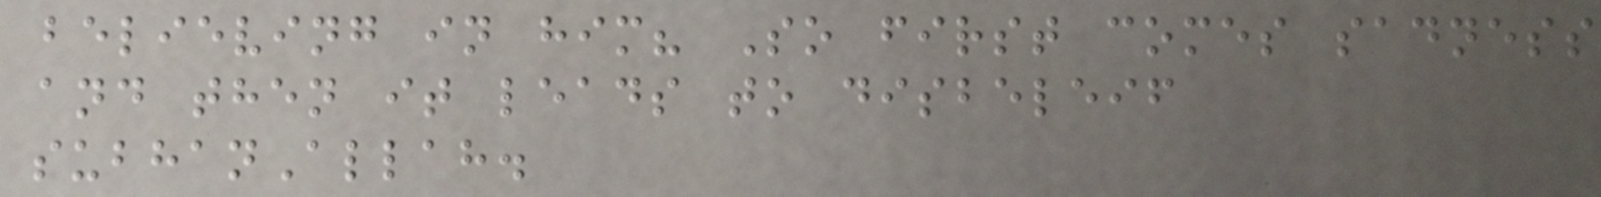believing in him? So first comes sadness
and then it leads to disbeleif
subhanAllah.
